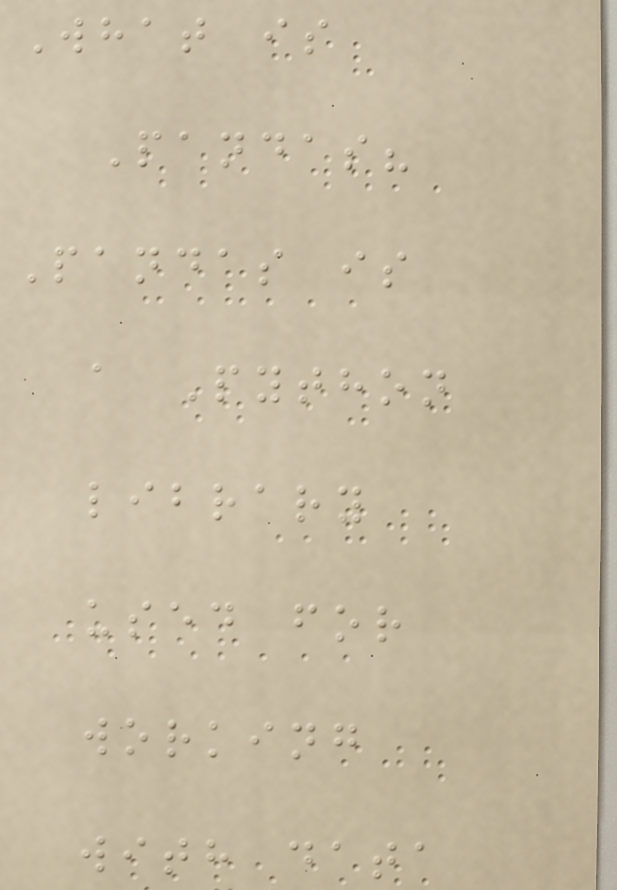What is
Pandas?
Pandas is
a Python
library
used for
working
with data
